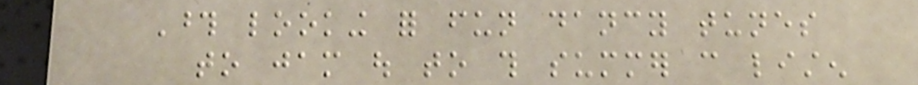Those looking for fun dancy tunes
to jam out to this summer can listen
